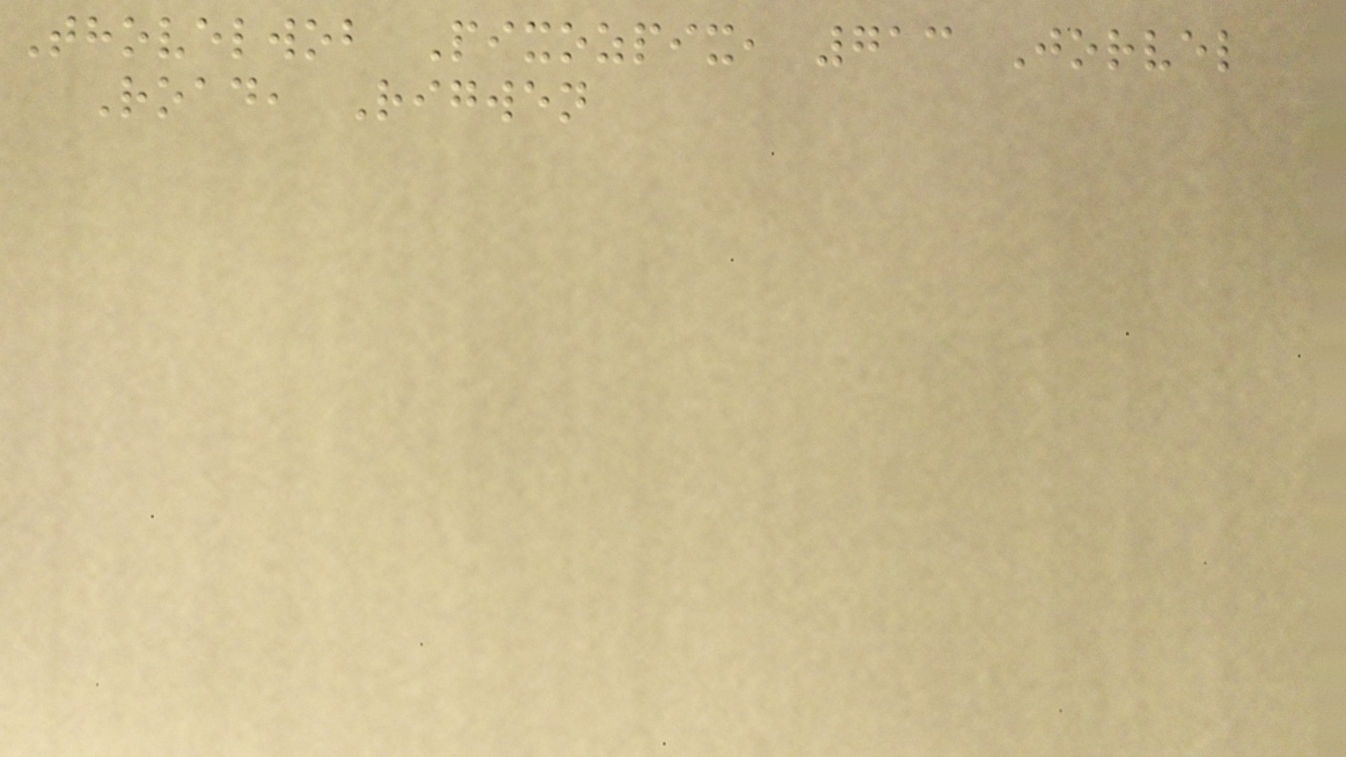Thovelwob Pixozpix, 713 Jorvel
Road, Rigwen
